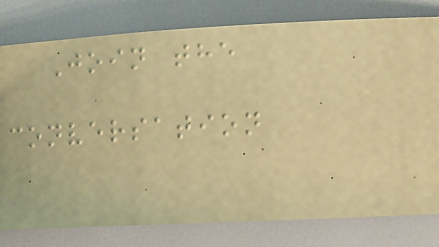Join the
conversation
